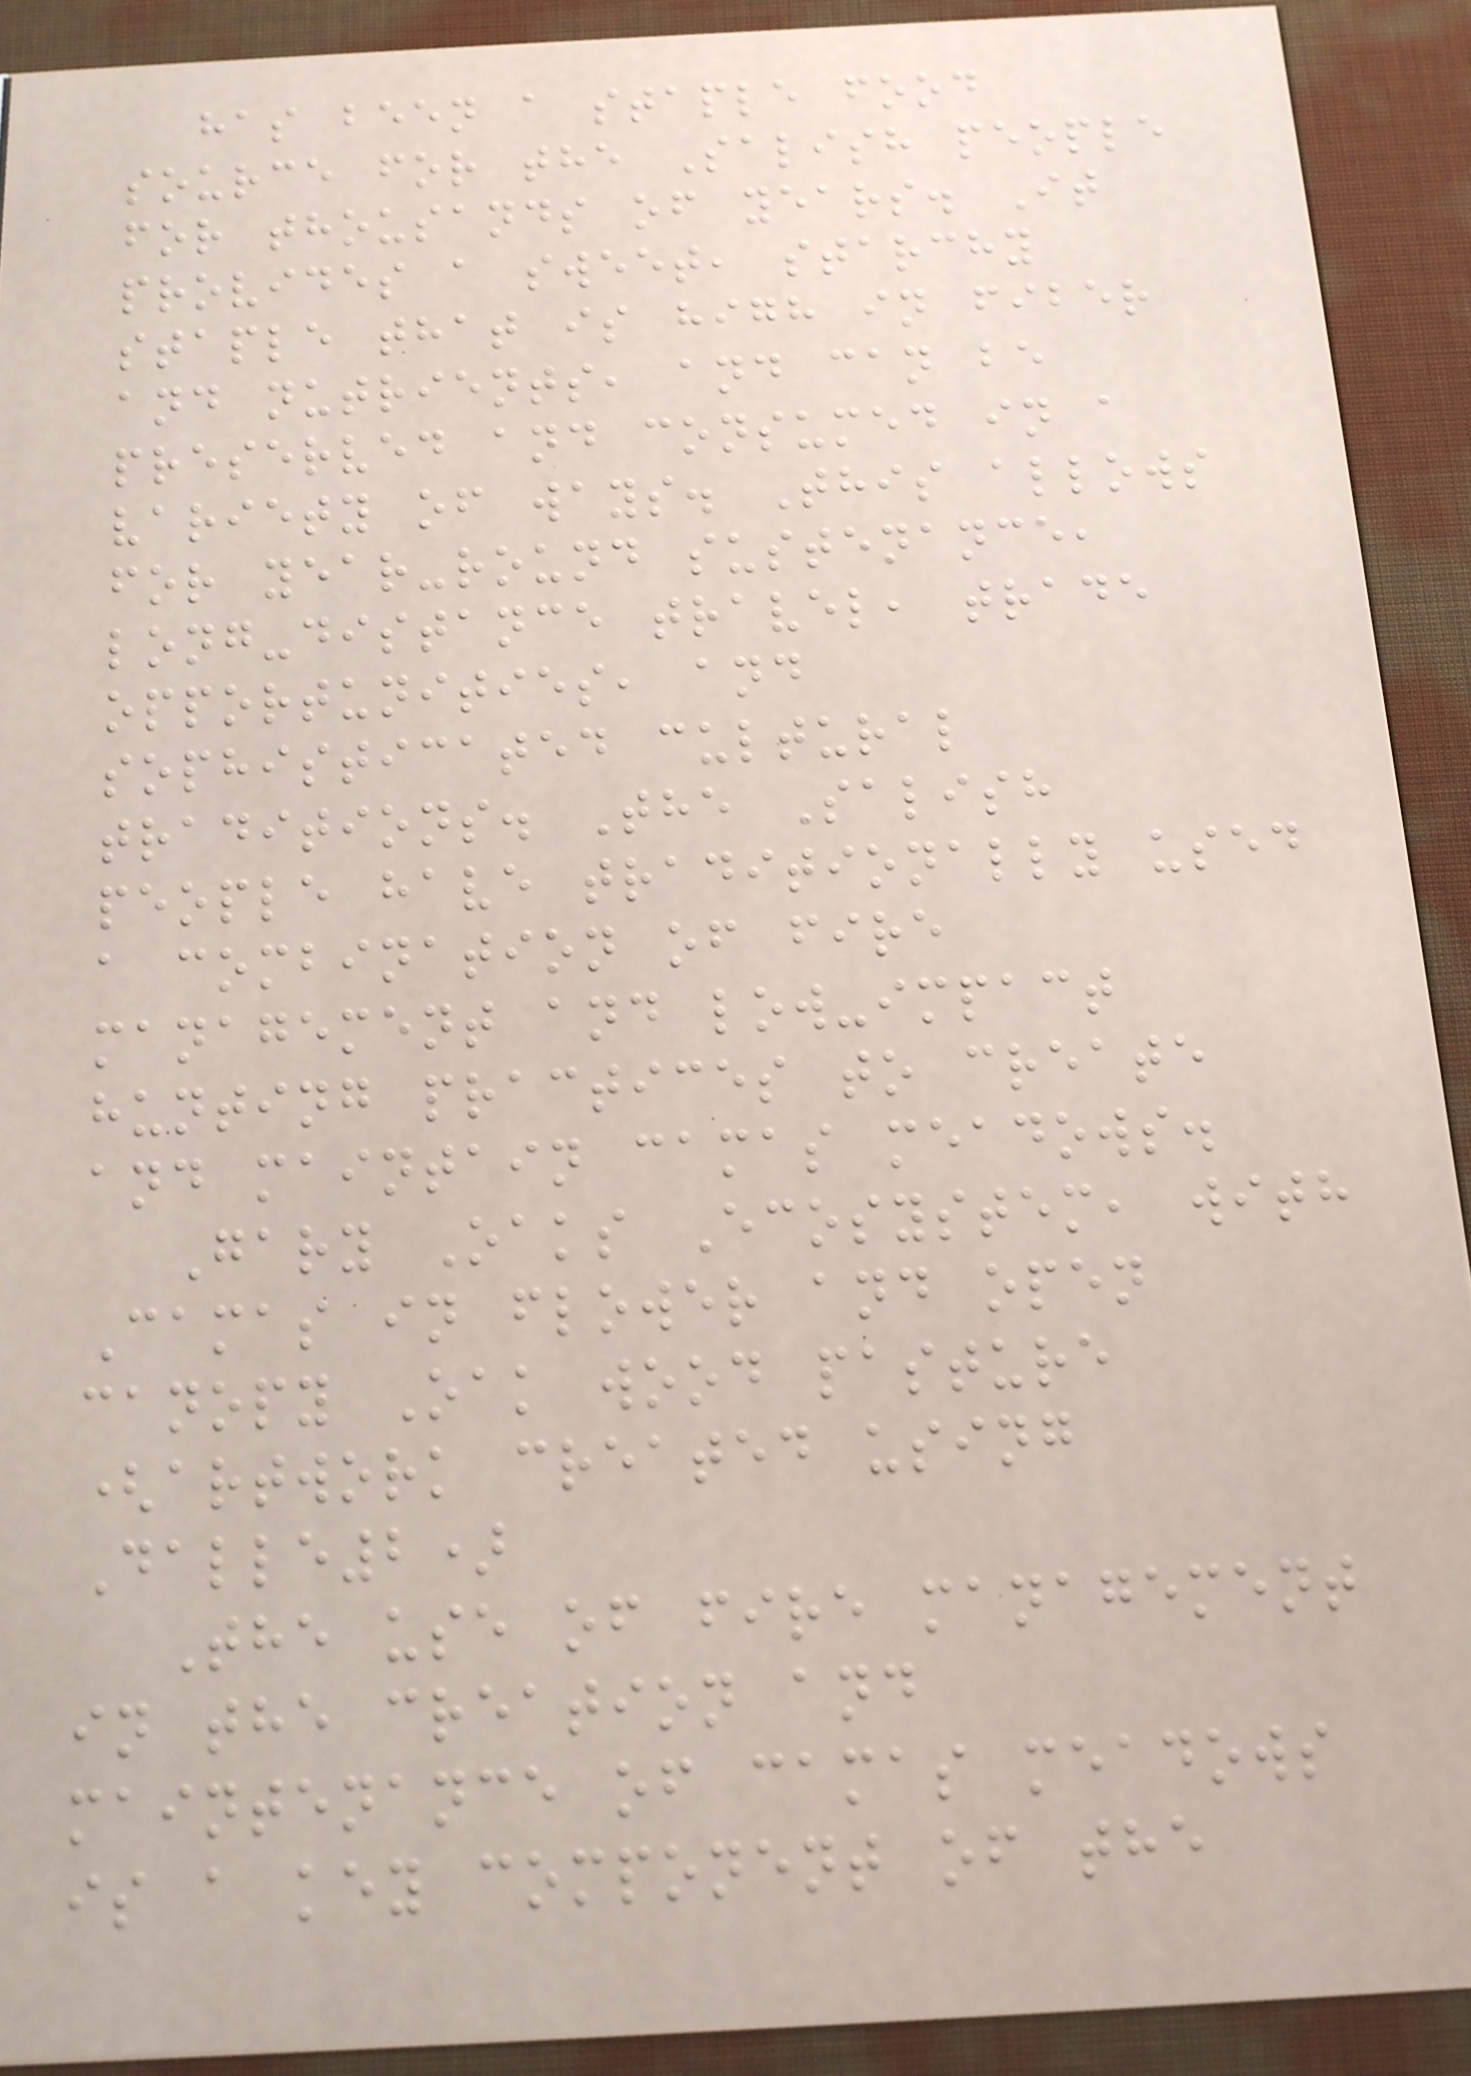has been a staple food
source for the Salish people
for thousands of years. It
provides a sweet, starchy
staple that is high in fiber
and nutrients, and can be
preserved and consumed in a
variety of ways. This allows
for year-round sustenance,
long-distance travel, trade
opportunities, and
sophisticated cultural
traditions. The Salish
people have traditionally used
a combination of fire
management and low-impact
hunting practices to create
and maintain camas meadows.
Gary Oaks Ecosystem, with
Camas in flower and open
canopy Oak wood pasture
(artwork created using
Dalle2)
The use of fire management
in the creation and
maintenance of camas meadows
is a key component of the
